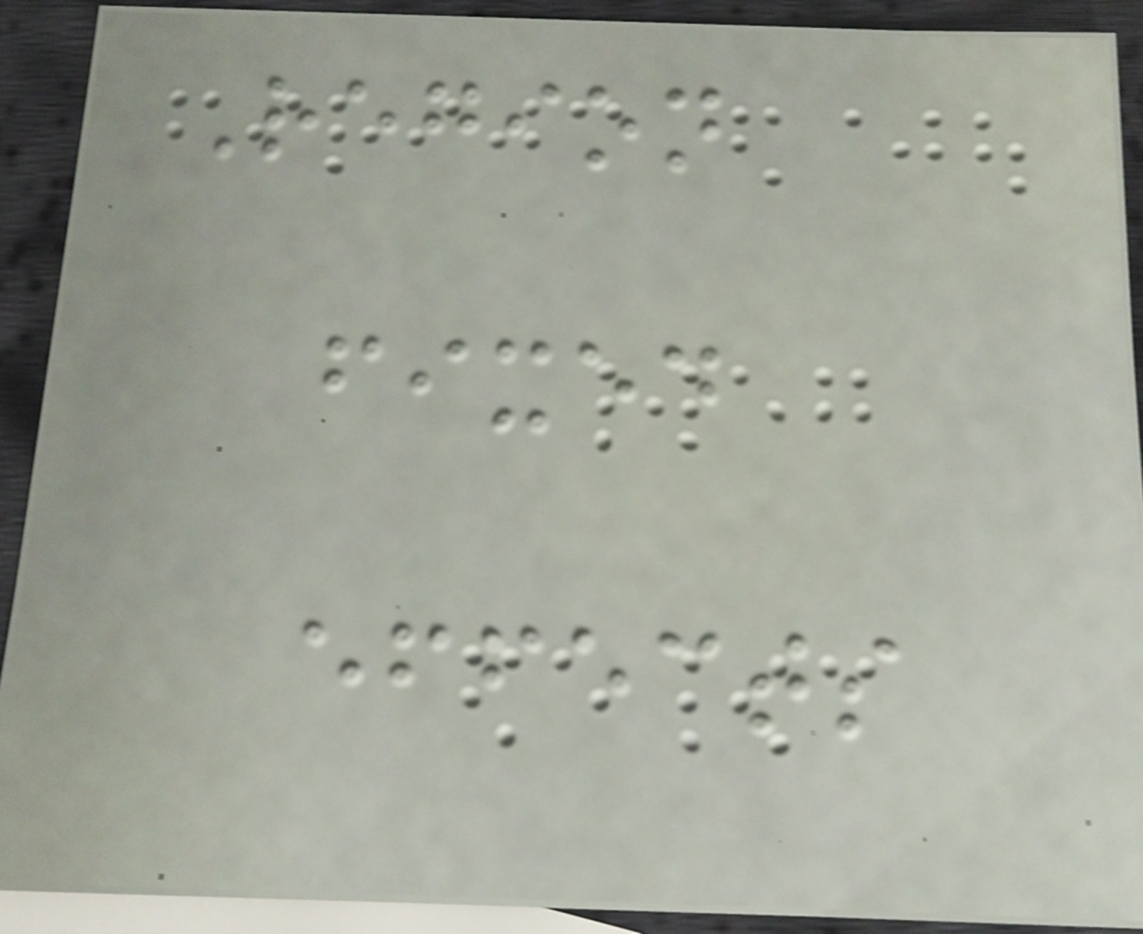Region
fixed
effects
